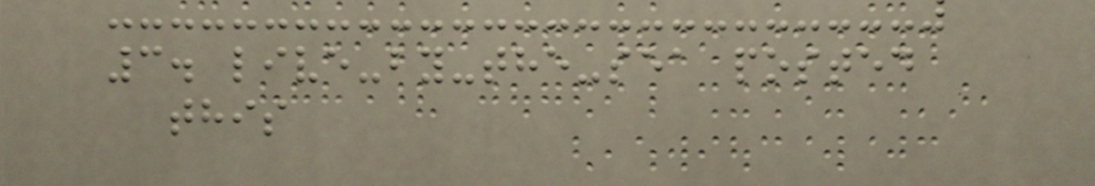3. live-by-the-sea posted
this
